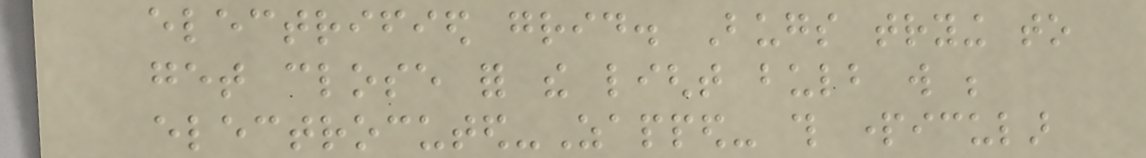electrified grid. Bugs trying to
get close for the light bulb will be
electrocuted-Zapped- this particular
